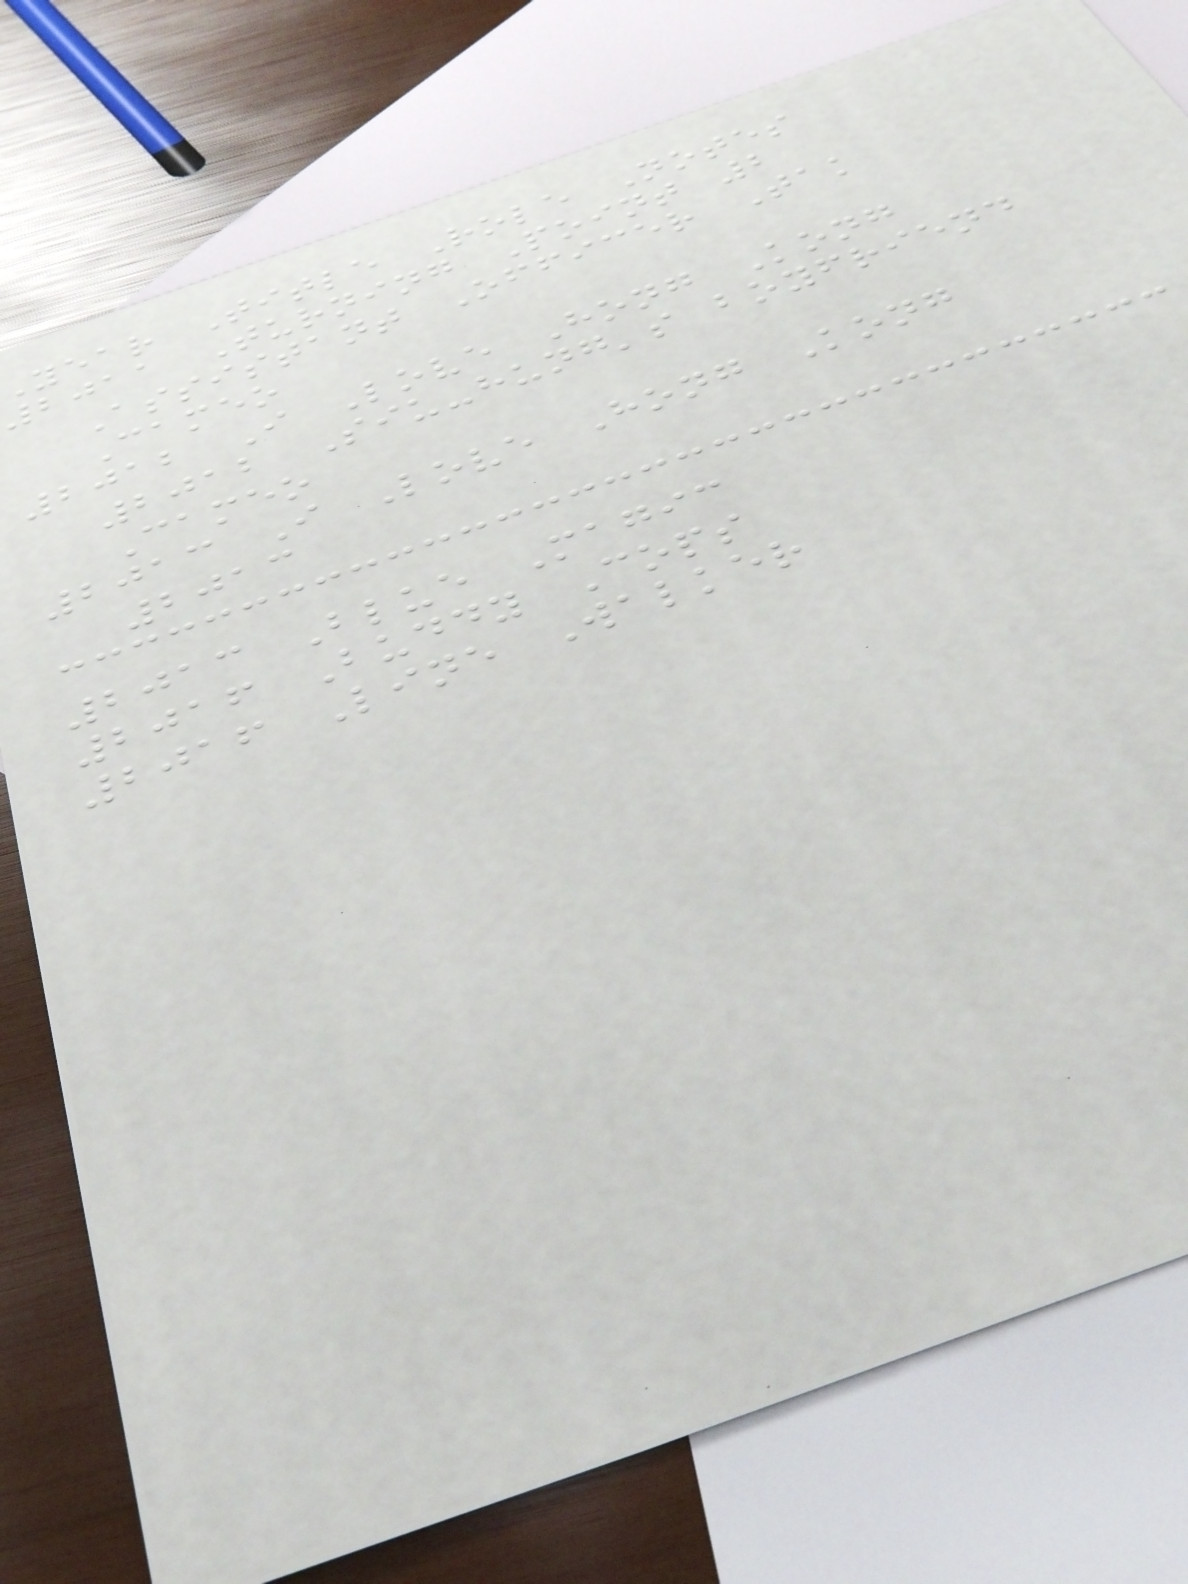year Title Role Notes
2011 Turning Point 2
Assistant Officer Tak
Cameo
2012 I Love Hong Kong
2012 Siu-hung's boyfriend
Cameo
2013 I Love Hong Kong
2013
2013 Blue Magic
2016 Buddy Cops
2016 Line Walker
